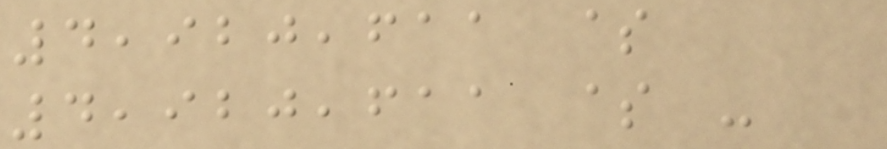4,920,611 $
4,920,611 $ -
